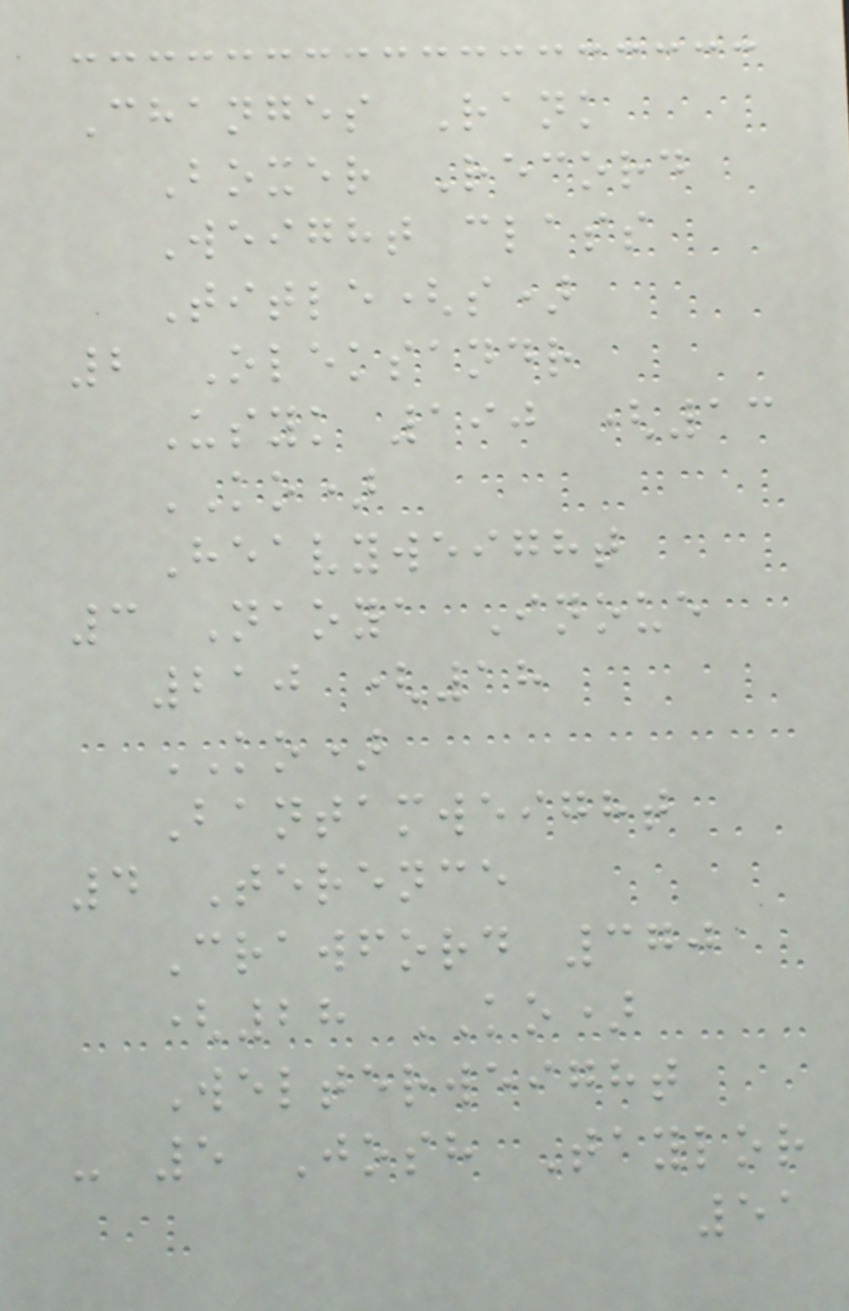Changes Rank
Boxer Record
Weight class
Title(s)
2 Oleksandr
Usyk 190 (13
KO)
Heavyweight
3 Naoya Inoue
210 (18
KO)
Bantamweight
4 Terence
Crawford 370
(28 KO)
Welterweight
- 5 Josh Taylor
51
